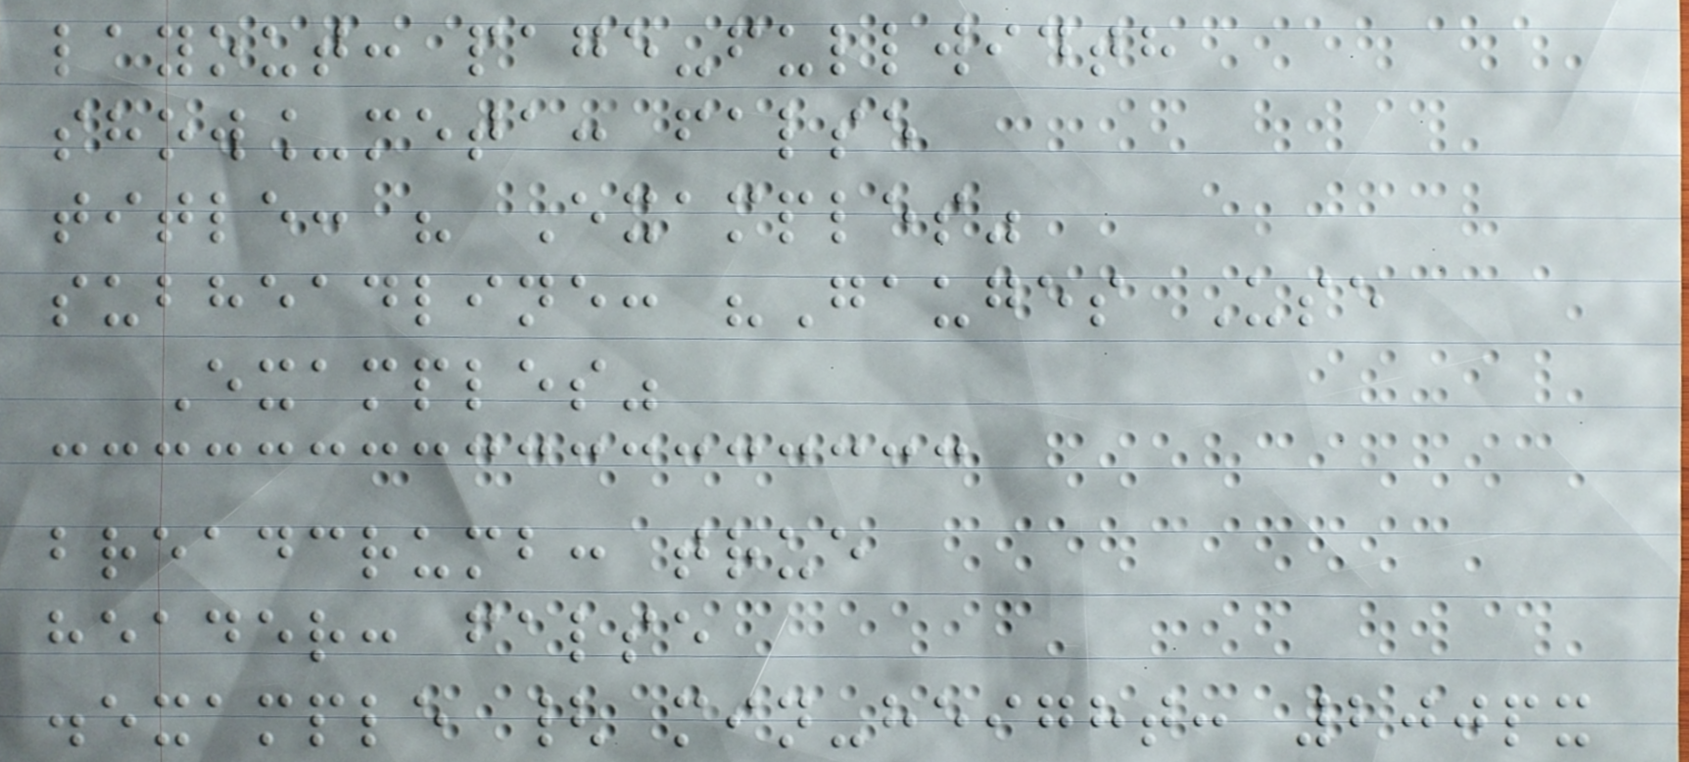layout: page-fullwidth
show_meta: false
title: " Examples"
subheadline: "Gauges Use
Examples"
breadcrumb: true
header: false
.example { min-height: 200px
